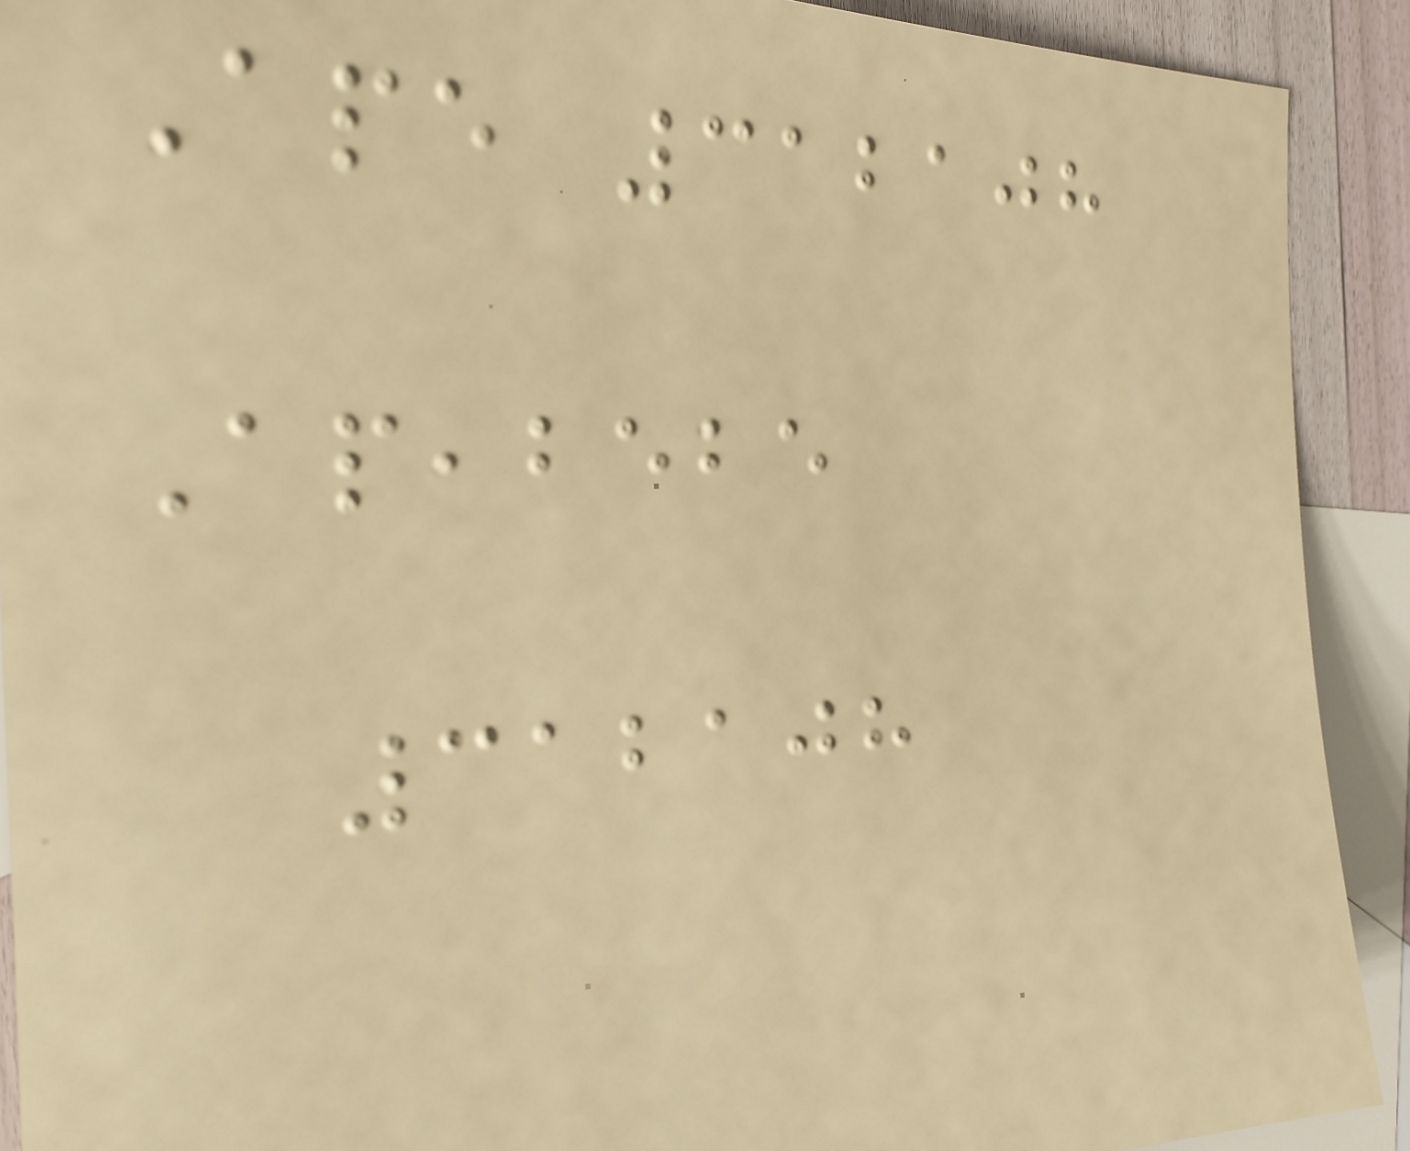Ape 312108
Apeabebe
312108
